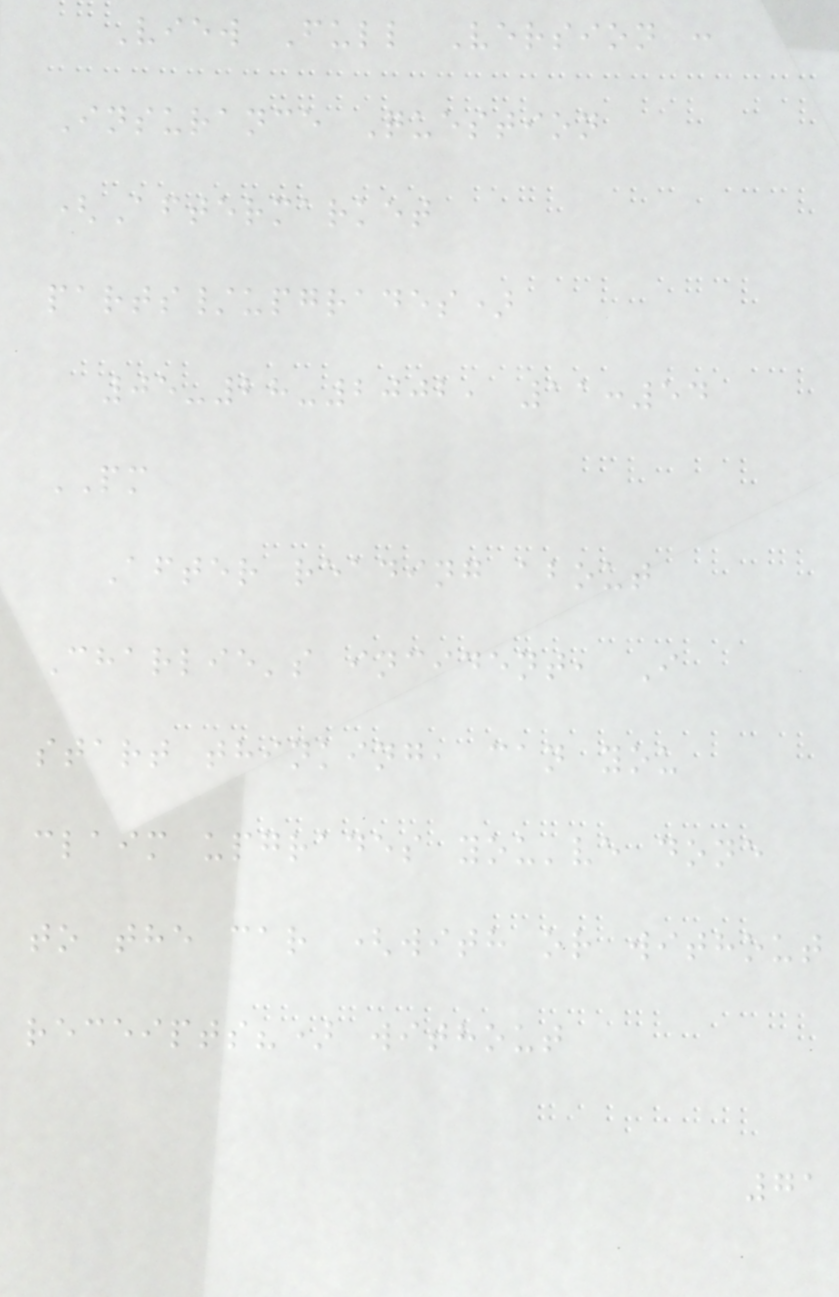View Full Version :
Insurance Question
(Aftermarket
parts/upgrades)
05-28-2002, 11:54
PM
After reading about
Charlie's incident, I
start thinking, can you
claim upgrades you've done
to the car (with or without
receipts?) without
71
